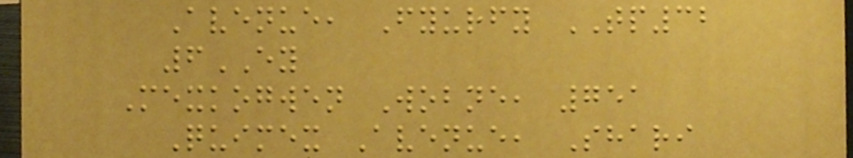Avenue, Fyurfy TP32
6EY
Mexkogwen Wobne, 751
Quimex Avenue, Shari
